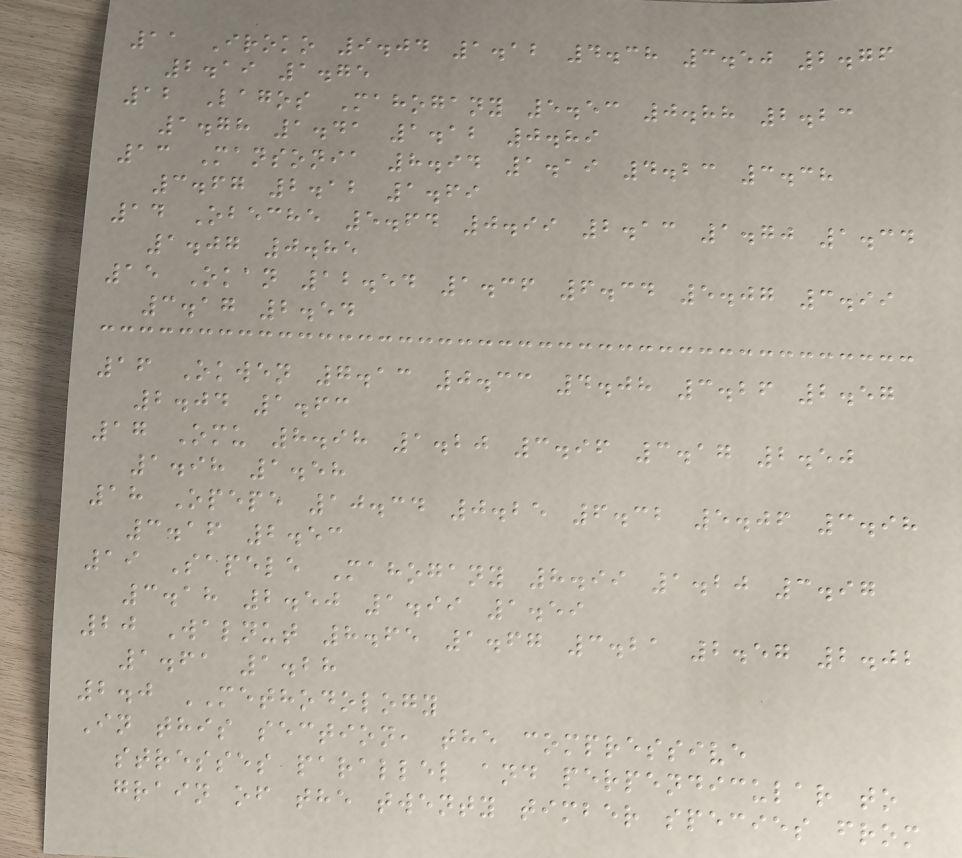11 Iroko 9.04 1.12 4.38 3.50 2.76
2.19 1.75
12 Lagos Mahogany 5.53 0.88 2.23
1.78 1.41 1.12 0.89
13 Mansonia 8.94 1.19 4.23 3.38
3.67 2.12 1.69
14 Obeche 5.64 0.99 2.13 1.70 1.34
1.07 0.85
15 Okan 12.54 1.36 6.34 5.07 3.99
3.17 2.54
16 Okwen 7.13 0.33 4.08 3.26 2.57
2.04 1.63
17 Omu 8.98 1.20 3.96 3.17 2.50
1.98 1.58
18 Opepe 10.34 0.25 6.32 5.06 3.98
3.16 2.53
19 Sapele Mahogany 8.99 1.20 3.97
3.18 2.50 1.99 1.59
20 Walnut 8.65 1.67 3.21 2.57 2.02
1.61 1.28
2.0 METHODOLOGY
In this section, the compressive
stresses parallel and perpendicular to
grain of the twenty timber species from
